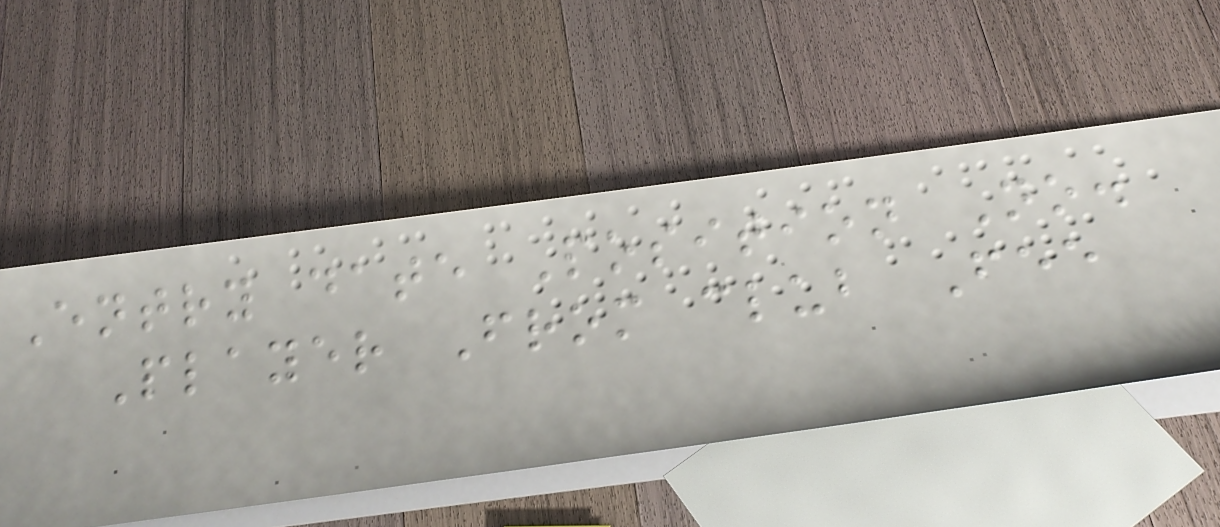Entry date Position No.
Player From club Fee
